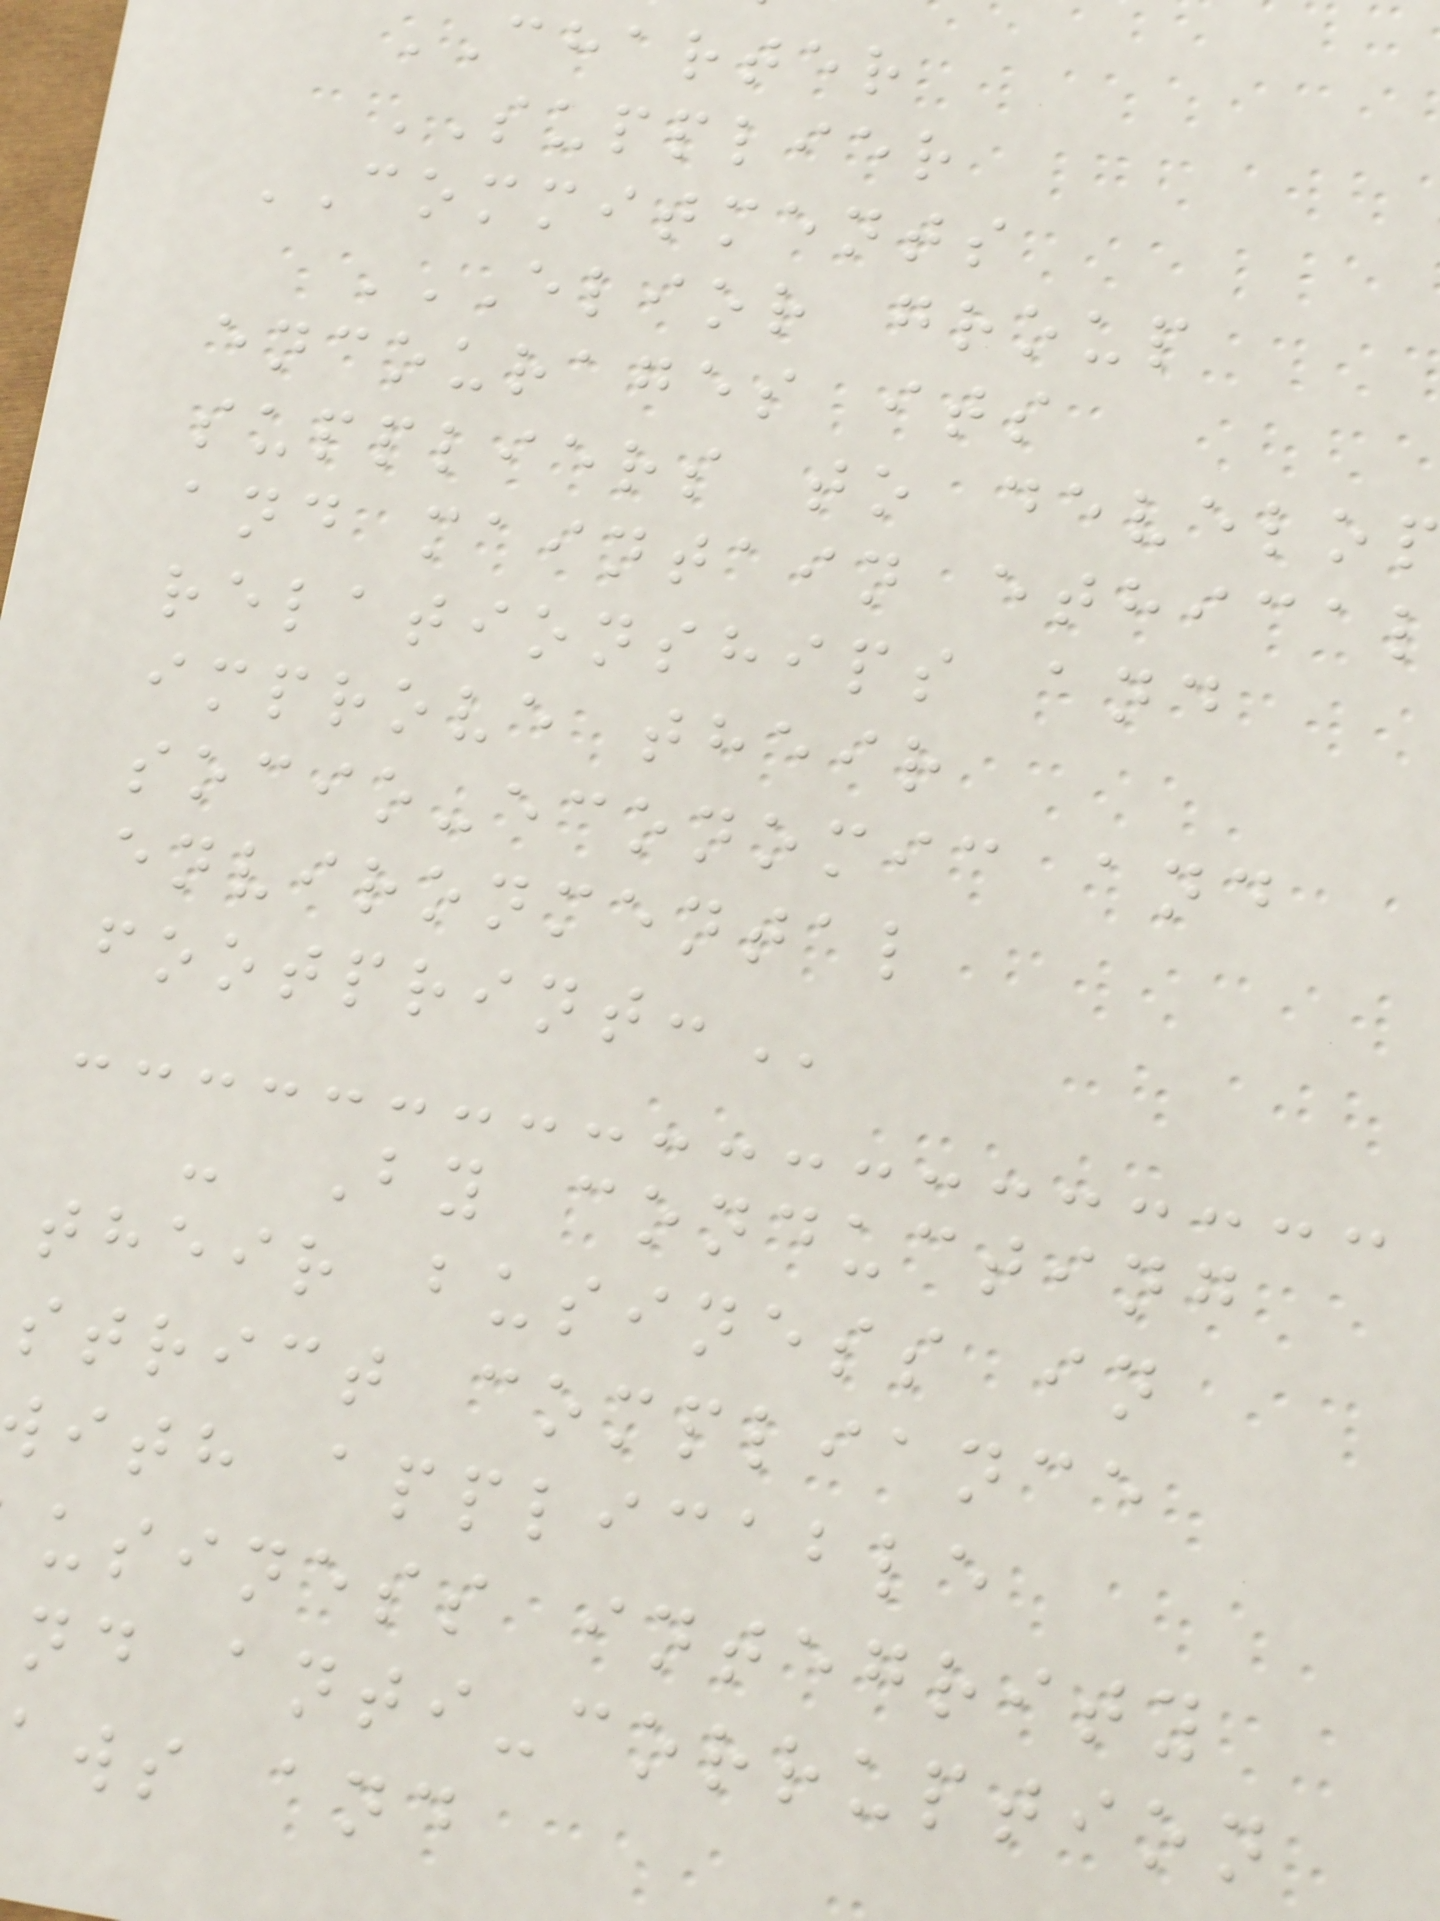CHARTER
SUPPLIER
COMMITMENTS
ELIOR GROUP
encourages its
suppliers to develop
and maintain ethical
relationships and
improve their
socio-economic and
environmental
- By conducting
their business in
strict compliance
ith applicable
usiness integrity
nd anti-corruption
aws and
